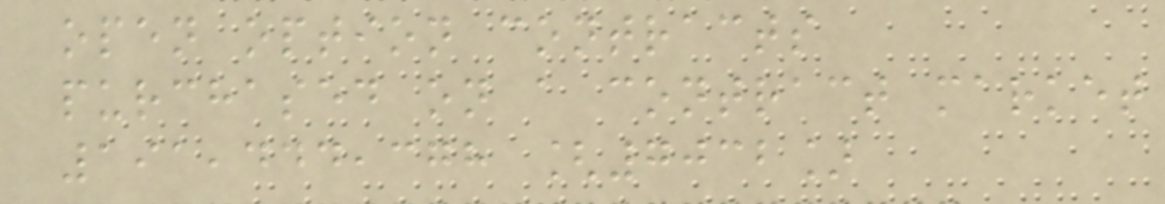open option contracts
purchased on a contract market
191,444,378 [7032]
